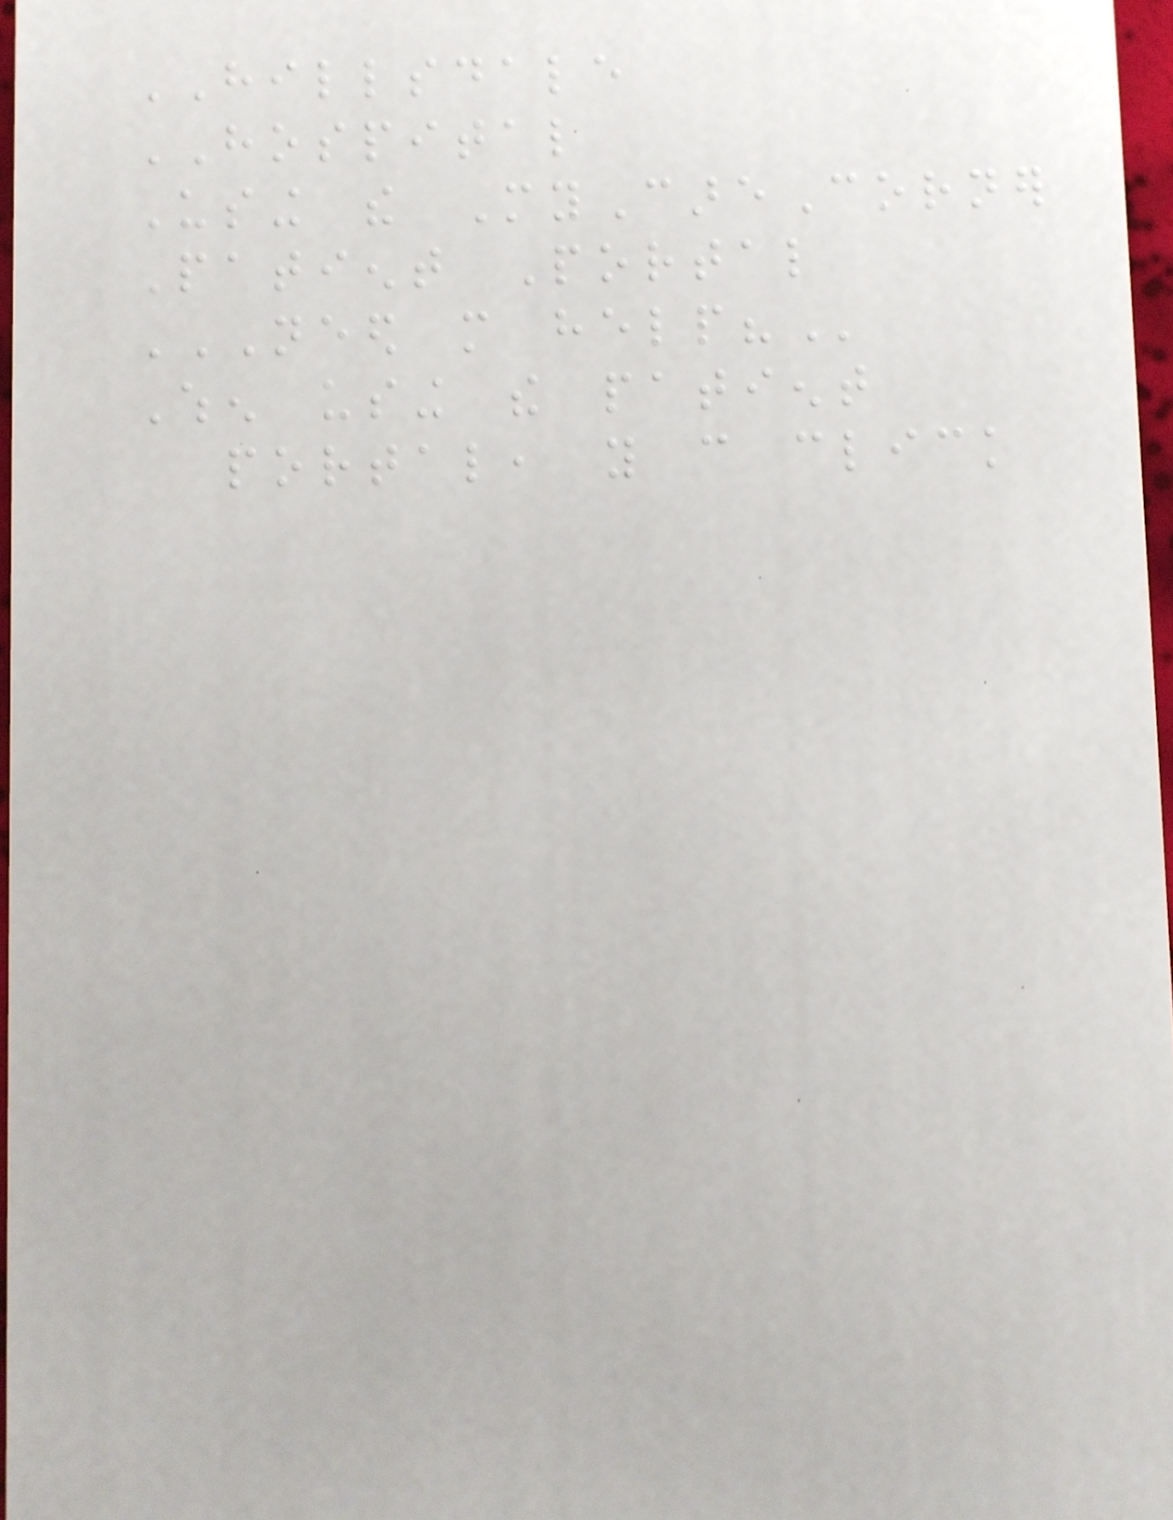HILLSDALE
HOSPITAL
Using the MyCareCorner
Patient Portal
NEED MORE HELP?
When using the patient
portal, you can click
